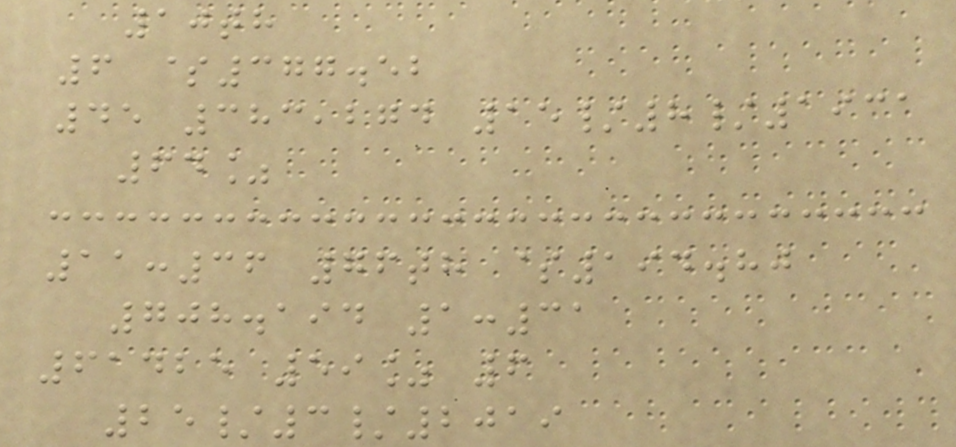10th
6 $377.52
45 383,274 15/8/1931
64%
11:36 76th $194.80
708.194 1:31
61425 59% 6
25/3/2019
